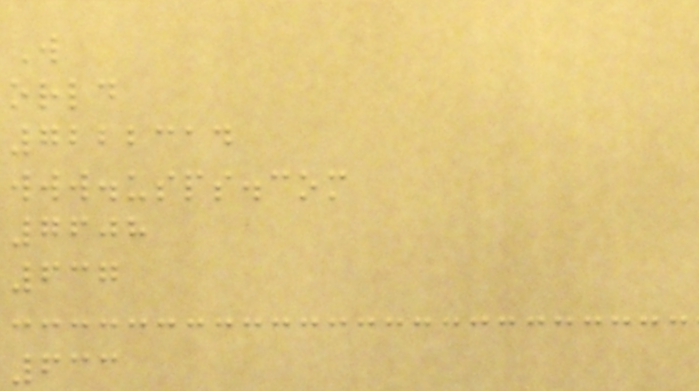W
orld
7222314
www.usps.com
7608
637
633
